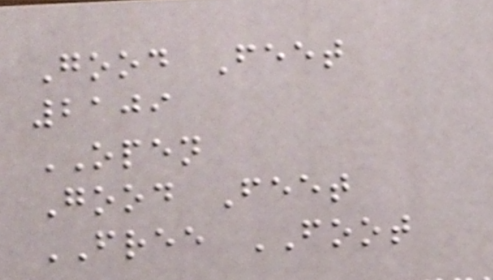Good Feet
2109
OPEN
Good Feet
FREE FOOT
